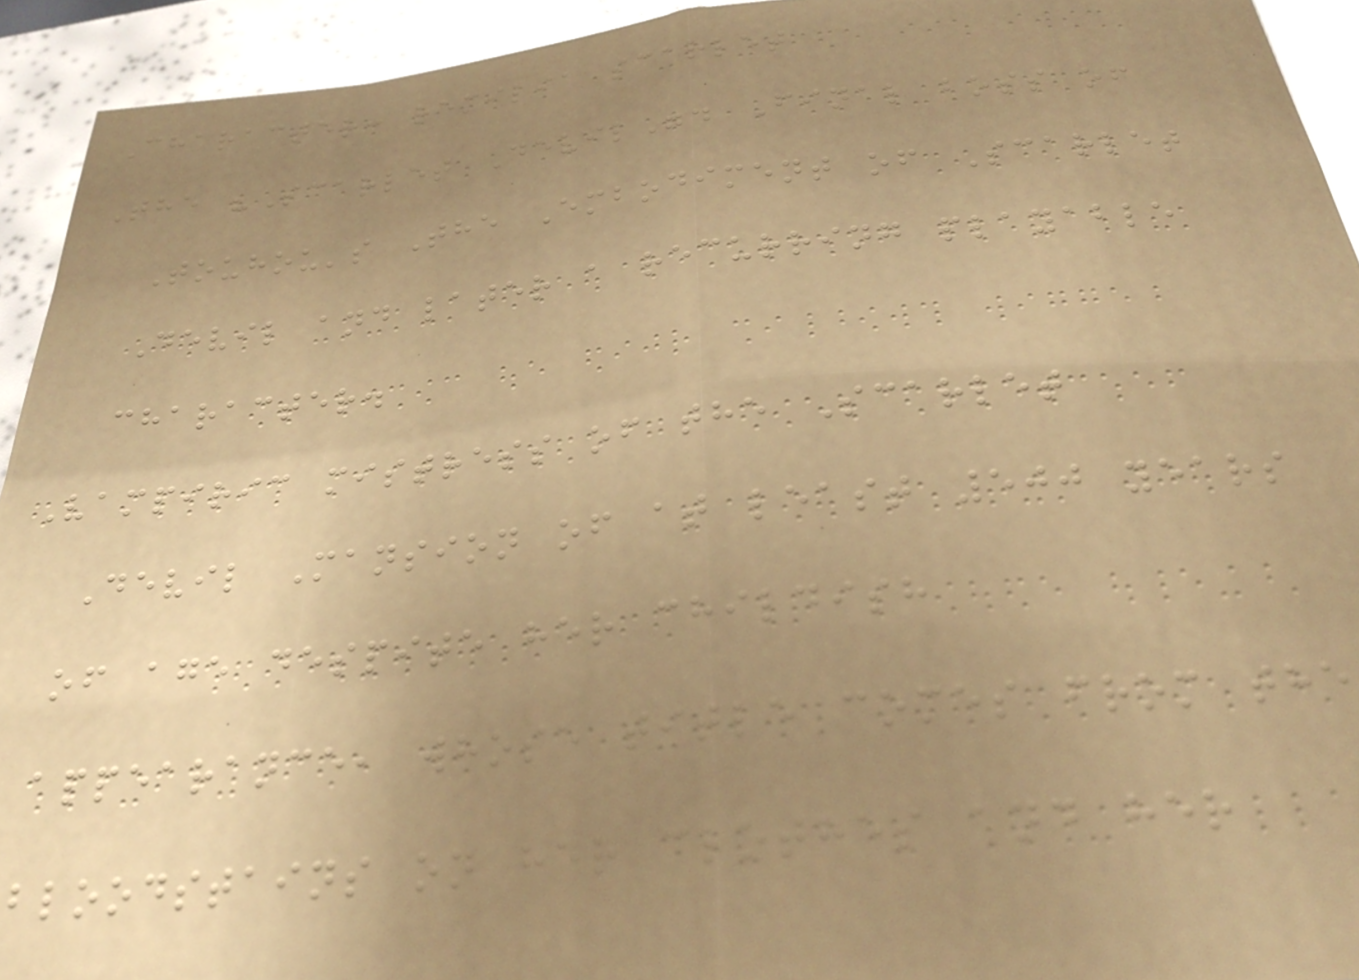Character: remilia scarlet
The "Scarlet Devil". Final boss of
Touhou's The Embodiment of Scarlet
Devil and later a recurring playable
character.
Vampiric mistress of the Scarlet
Devil Mansion of at least 500 years
of age despite her childish
appearance, whose title comes from the
bloodstains on her clothes and her
